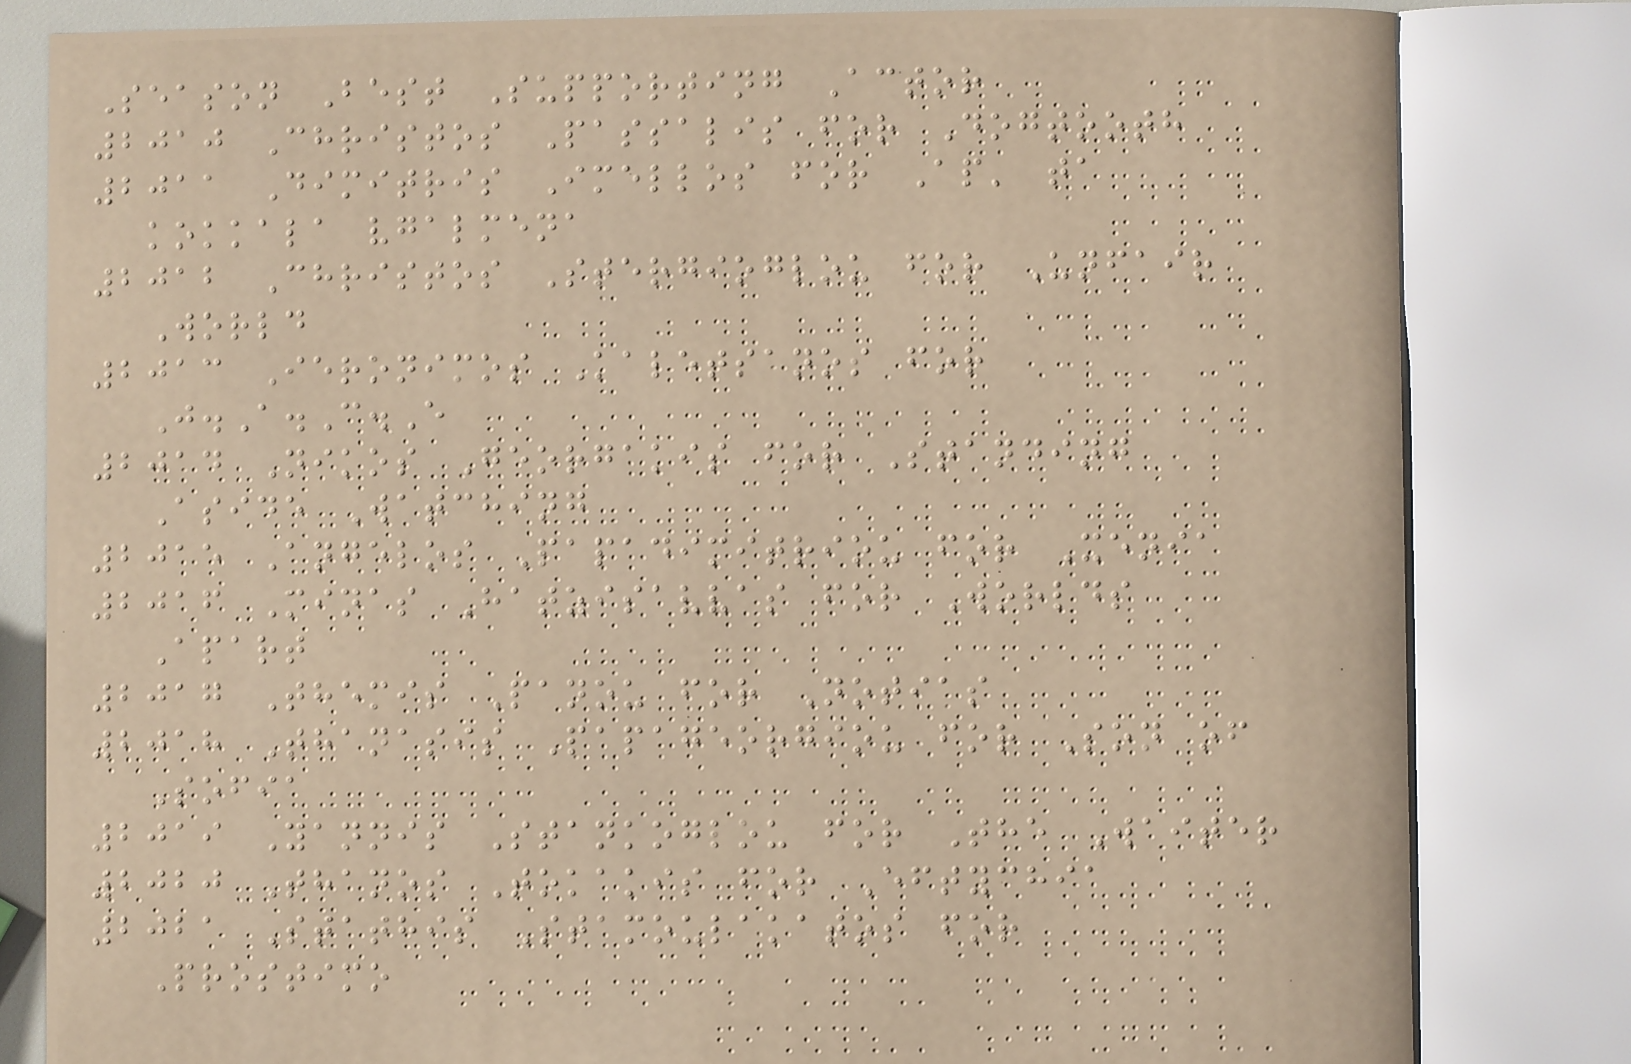Season Best Supporting Actor
2010 Christos Passalis for Dogtooth
2011 Dimitris Imellos for Ap' ta
kokkala vgalmena
2012 Christos Stergioglou for Unfair
World
2013 Ieronimos Kaletsanos for
J.A.C.E
2014 Nikos Georgakis for Standing
Aside Watching
2015 Angelos Papadimitriou for Xenia
2016 Minas Hatzisavvas for Worlds
Apart
2017 Themis Panou for Notias
2018 Thanasis Papageorgiou for Son of
Sofia
2019 Yannis Stankoglou for The Waiter
2020 Thanos Tokakis for Eftychia
2021 Stathis Stamoulakatos for
Prostimo
